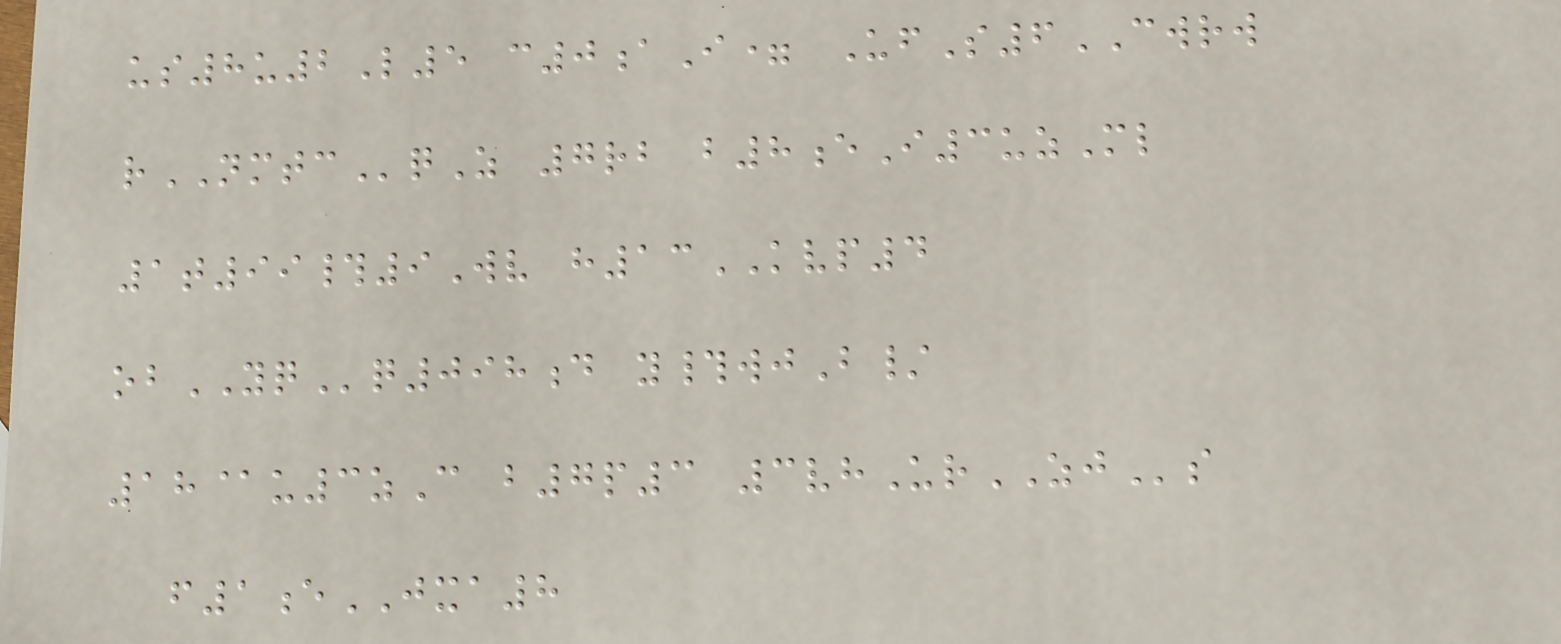us8u2L5 c0aI= UfS6CWRW
rNMTCqZ 7rb b8eI3uzMl
1t99#9Wv h13KVP4
obYQq098d y#wjB/
18@u3zC b7p3 3vhUrZJs
f1eJXA8
